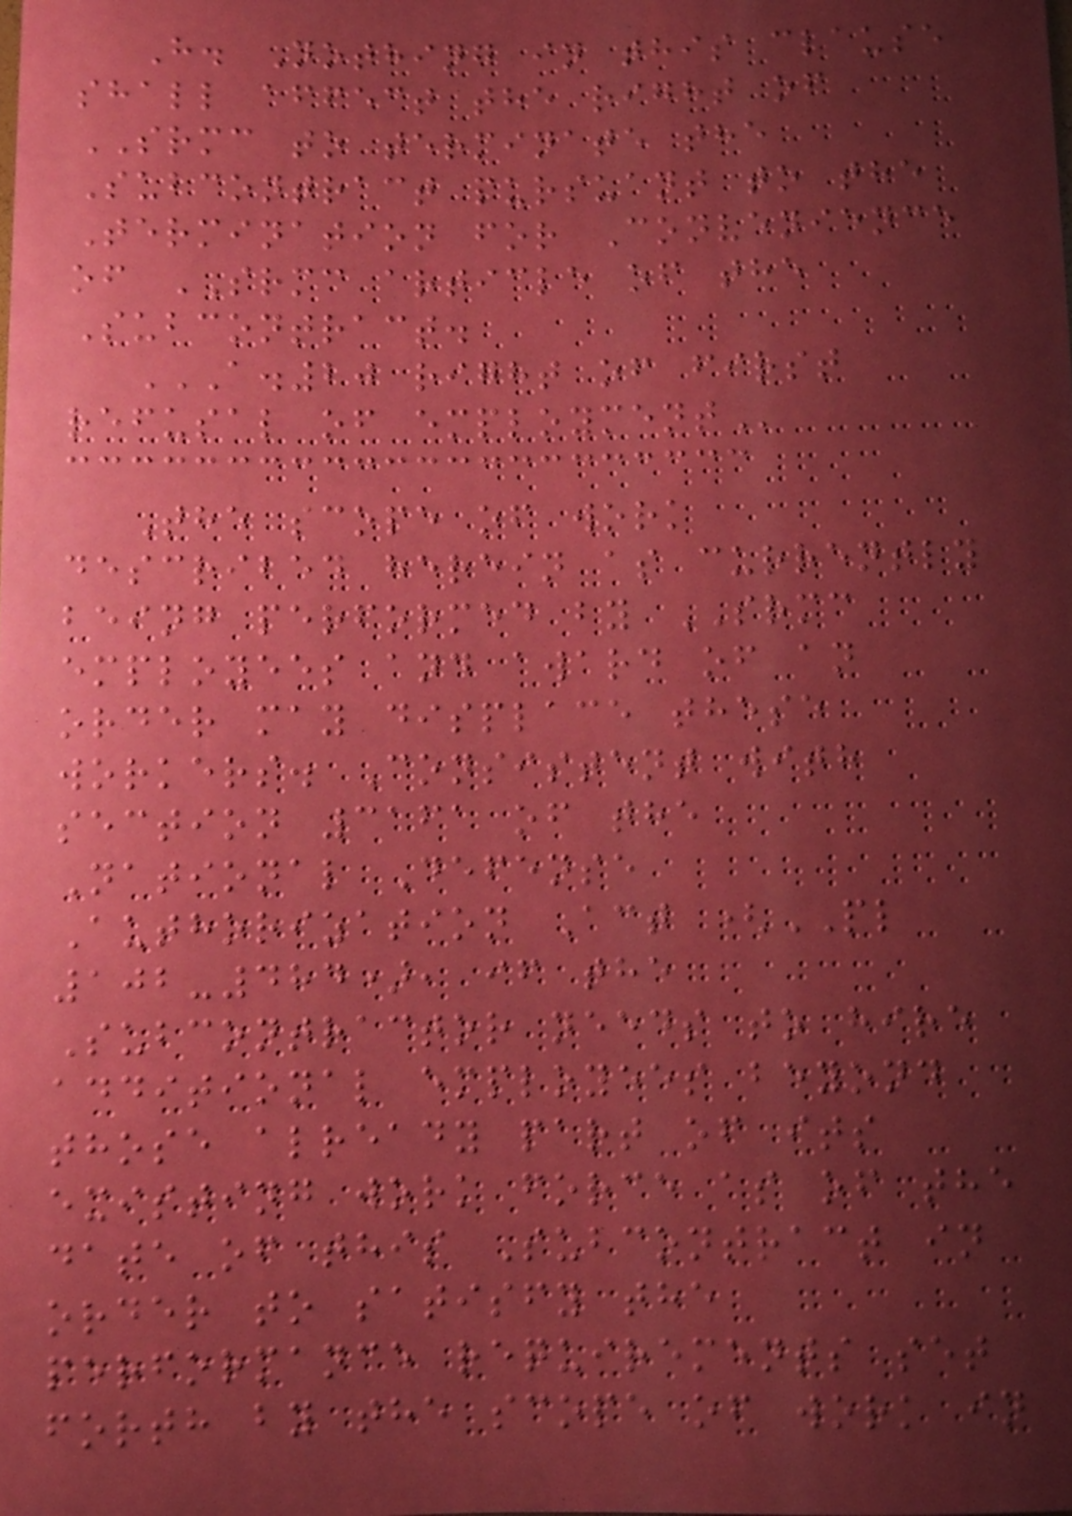H. Nothing in this clause
shall affect the right of
SRMC to terminate the
Subcontract pursuant to the
Termination for Convenience
of SRMC article of the
Subcontract.
A.20 RIGHT OF FIRST
REFUSAL OF EMPLOYMENT
The scope of work
described herein as currently
being performed by SRMC
employees and award of an
order may displace these
workers. Consistent with
section 3161 of the
National Defense
Authorization Act (PL
102-484), if the
Subcontractor needs to hire
additional employees beyond
those already part of its
existing work force as of the
date of this Subcontract in
order to satisfy the
performance requirements set
forth by the scope of work in
